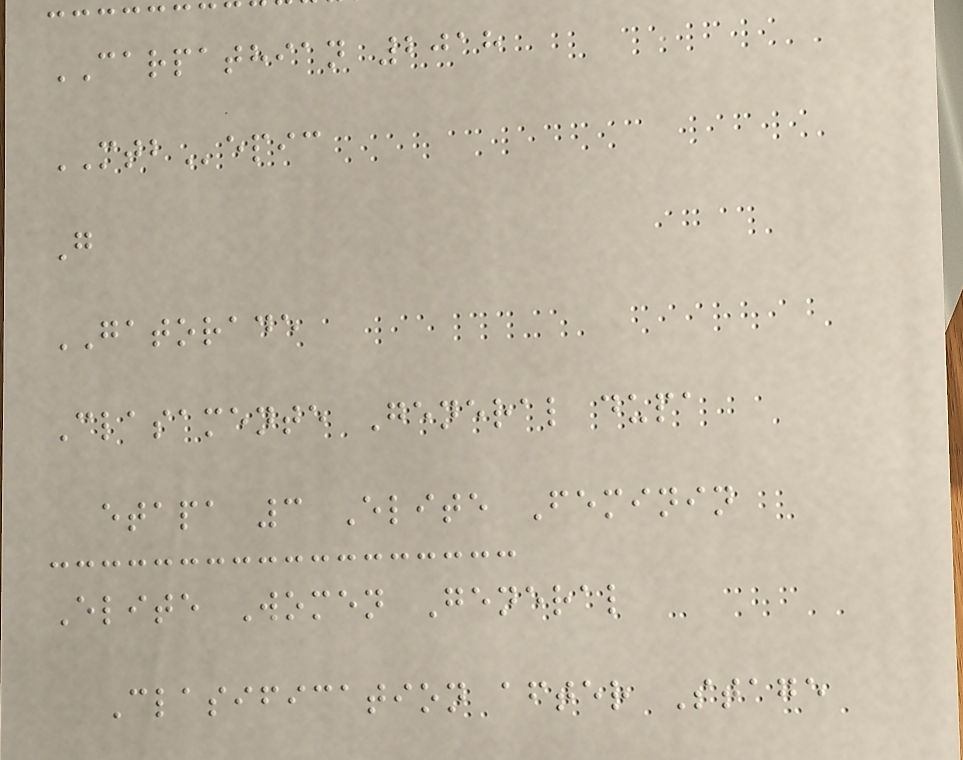CARPATHIAN 2018
MTBepic
G
GATORADE
Clasamente General dupa
etapa 3 Elite Feminin
Elite Women General
Clasification after Stage
